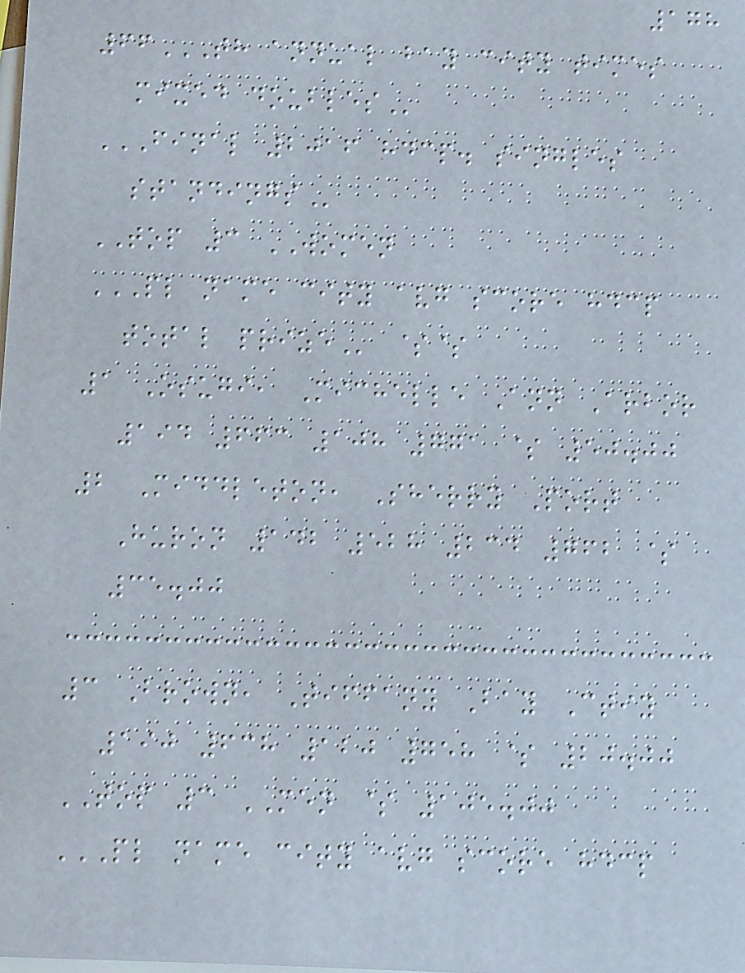178
66TH ANNUAL BAY CITY TIMES
MIXED DOUBLES
FINAL 2016 HDCP. SINGLES
STANDINGS
TOP 3 WOMEN
PL NAME CITY AVG SCORE HDCP
TOTAL PRIZE $$
1 Osugi, Michelle Ann Arbor
194 663 108 771 $ 50.00
2 Middleton, Sherry Port
Huron 142 528 234 762 $
35.00
3 Brown, Tiffany Bay Ctiy
190 638 120 758 $ 20.00
TOP 3 MEN $ 105.00
PL NAME CITY AVG SCORE HDCP
